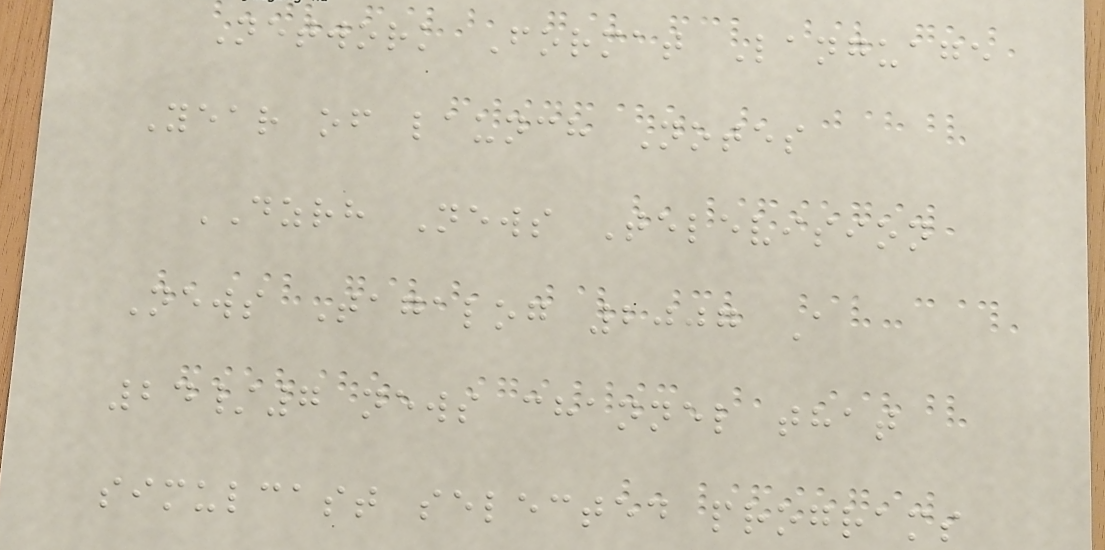Network Format Language
Year of launch Notes
DZRH News Television
News Tagalog 2007 A
24/7 news channel that
simulcast selected programs
